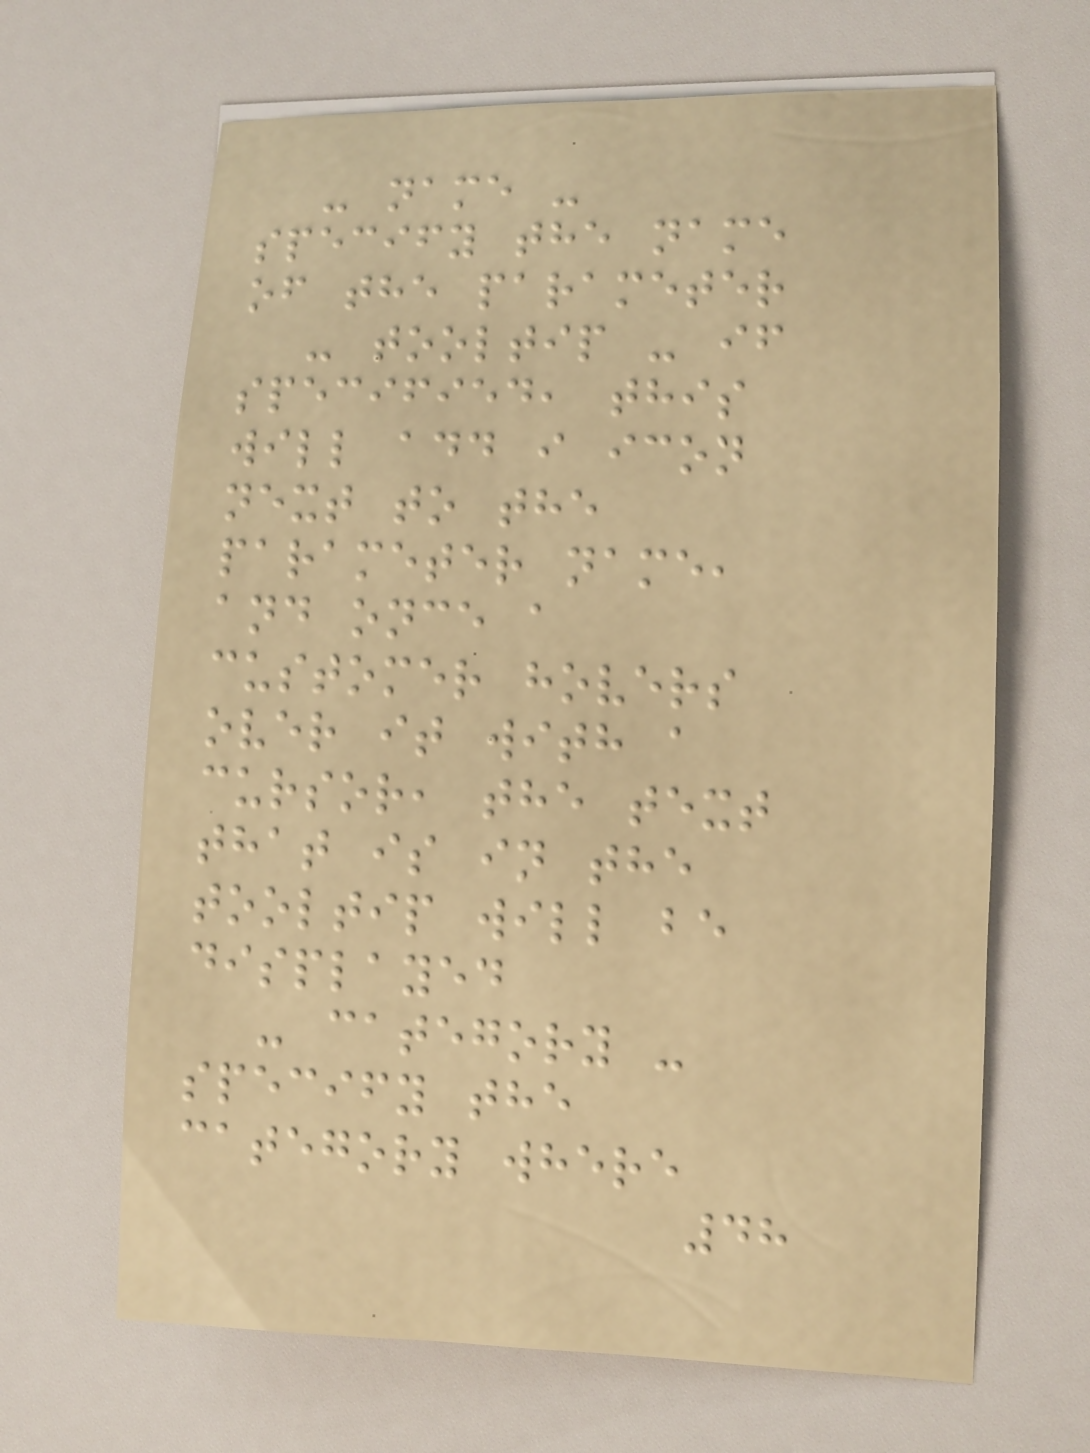- name -
specify the name
of the parameter
- tooltip - if
specified, this
will add i icon
next to the
parameter name,
and once a
customer hovers
over it with a
cursor, the text
that is in the
tooltip will be
displayed
- category -
specify the
category where
48
